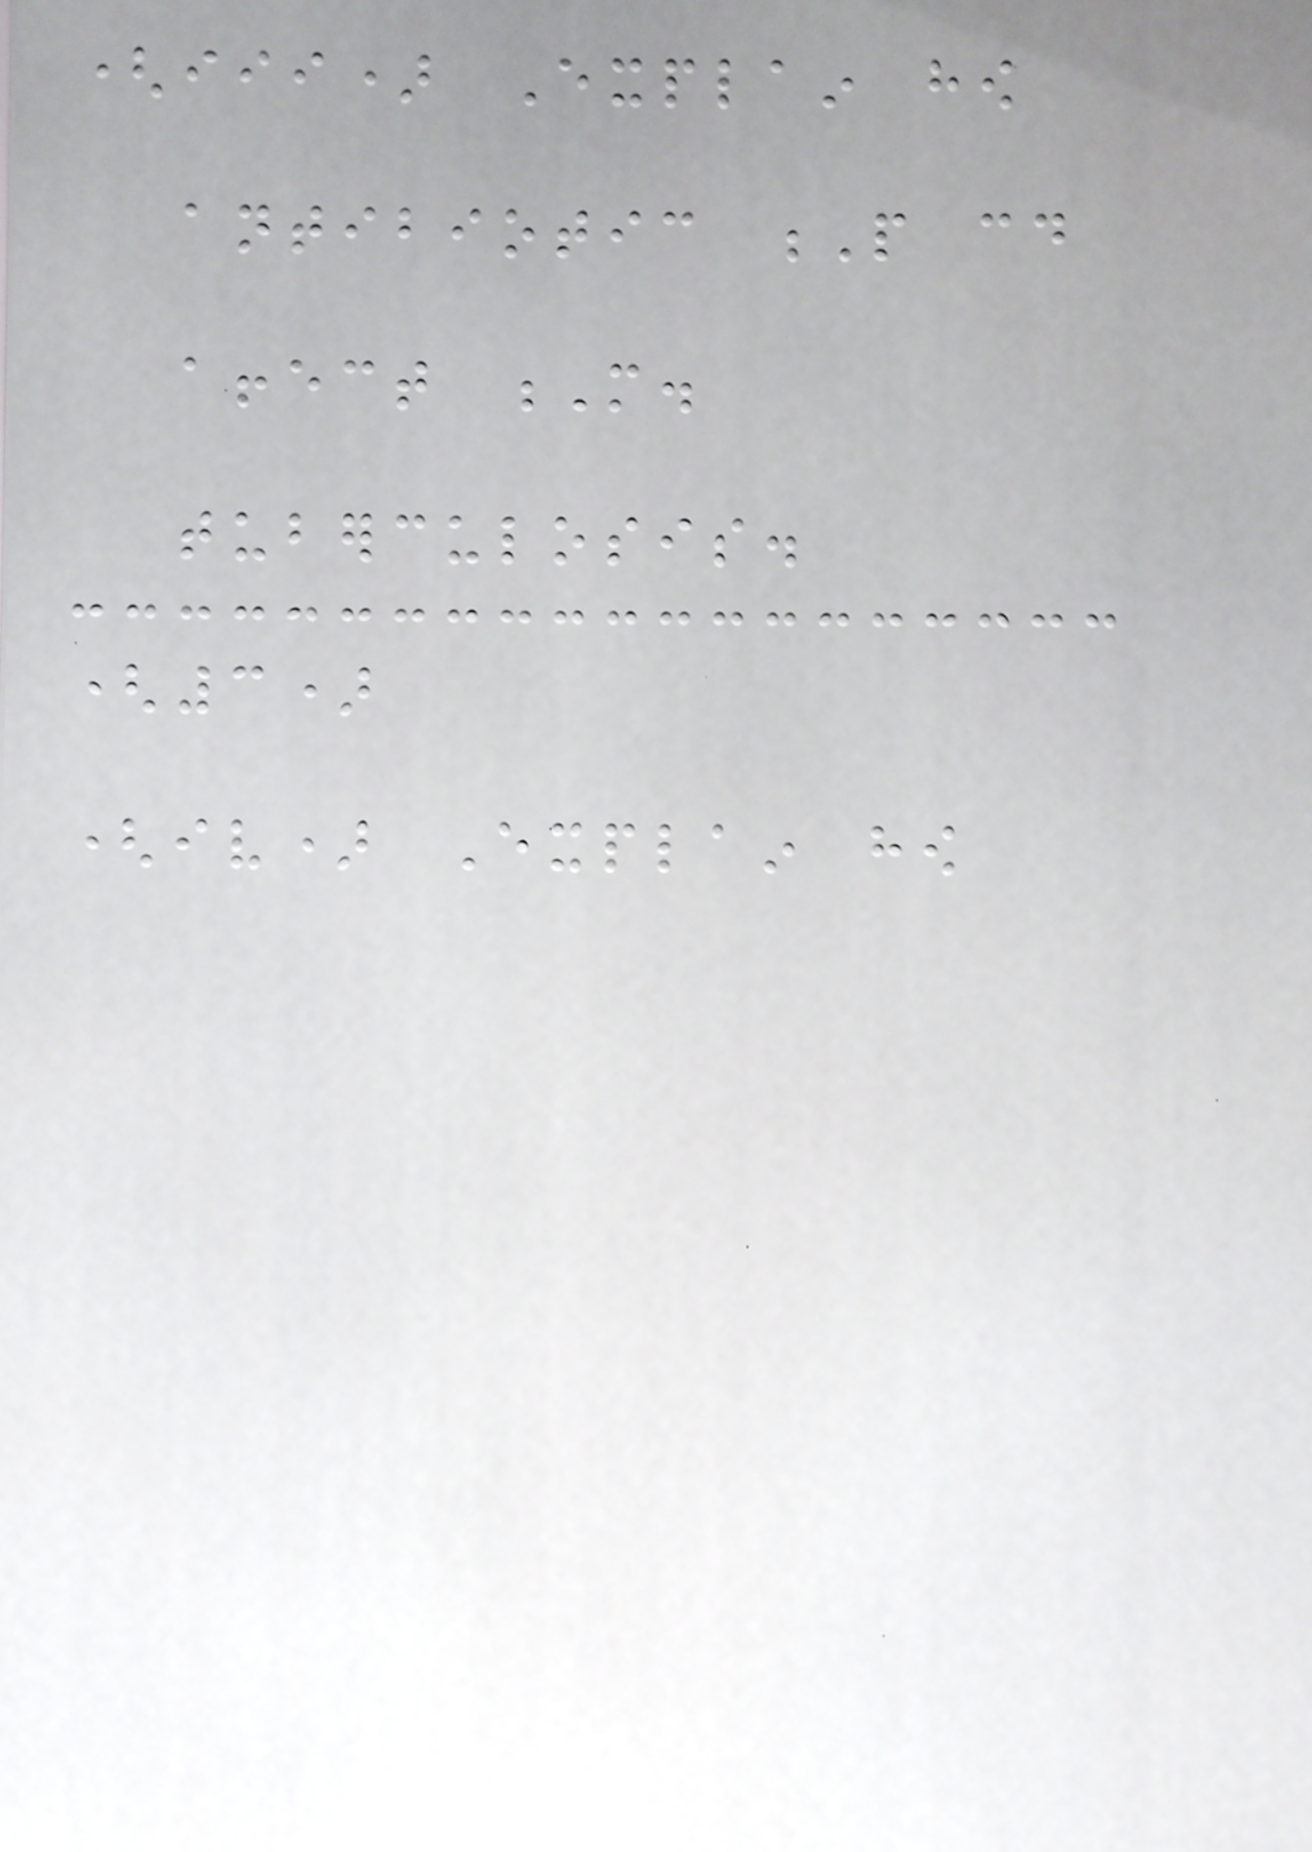(iii) Explain how
antibiotic P could
affect M.
tuberculosis.
(3)
(iv) Explain how
